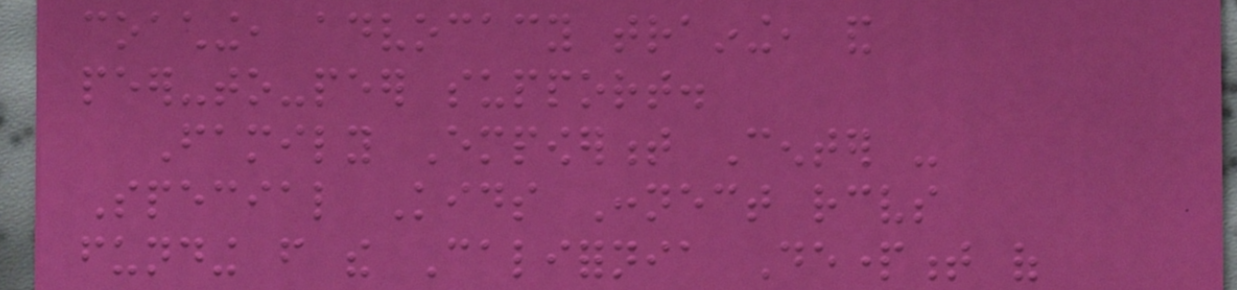coaching, advocacy training, and
peer-to-peer support.
Family Empowerment Center -
Special Kids Connect receives
funding from the California Department of
